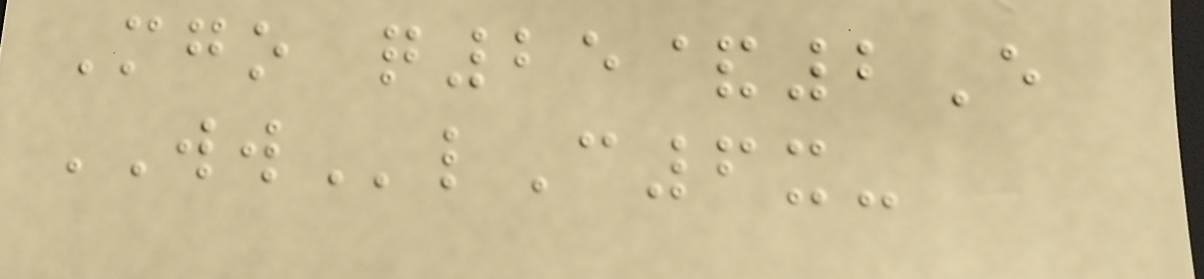Mgo q25&2E
WWlC6x-
